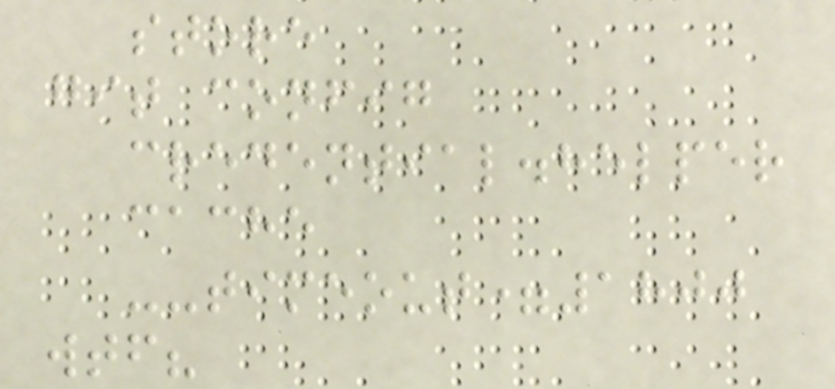store
git config
credential.helper
cache
--timeout=1800
wtf?
